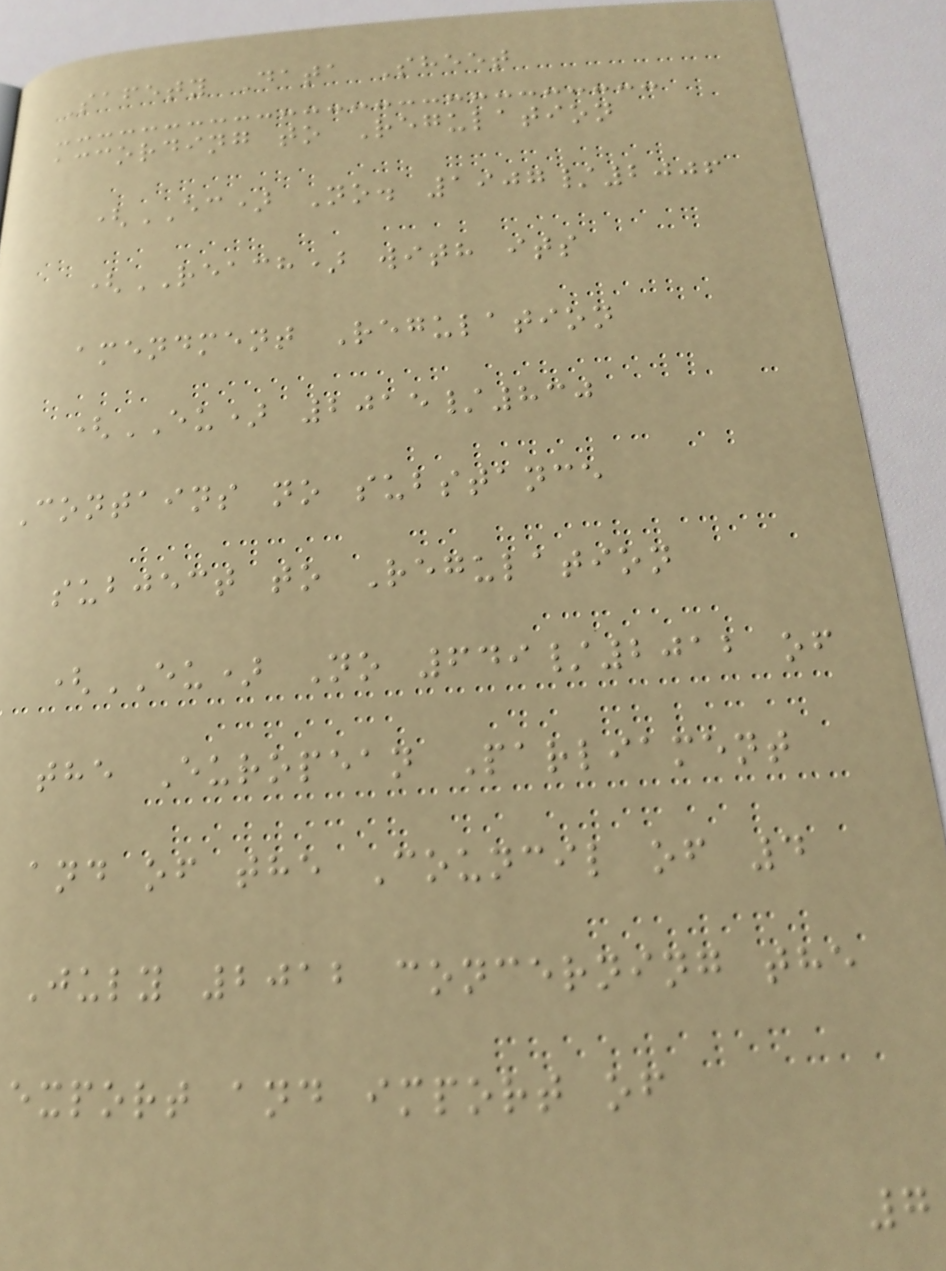Safety Data Sheet
according to Regulation
(EC) No. 1907/2006
(REACH) with its
amendment Regulation
(EU) 2015/830
Contains no substance
subject to Regulation
(EU) No 649/2012 of
the European Parliament
and of the Council of 4
July 2012 concerning the
export and import of
7
